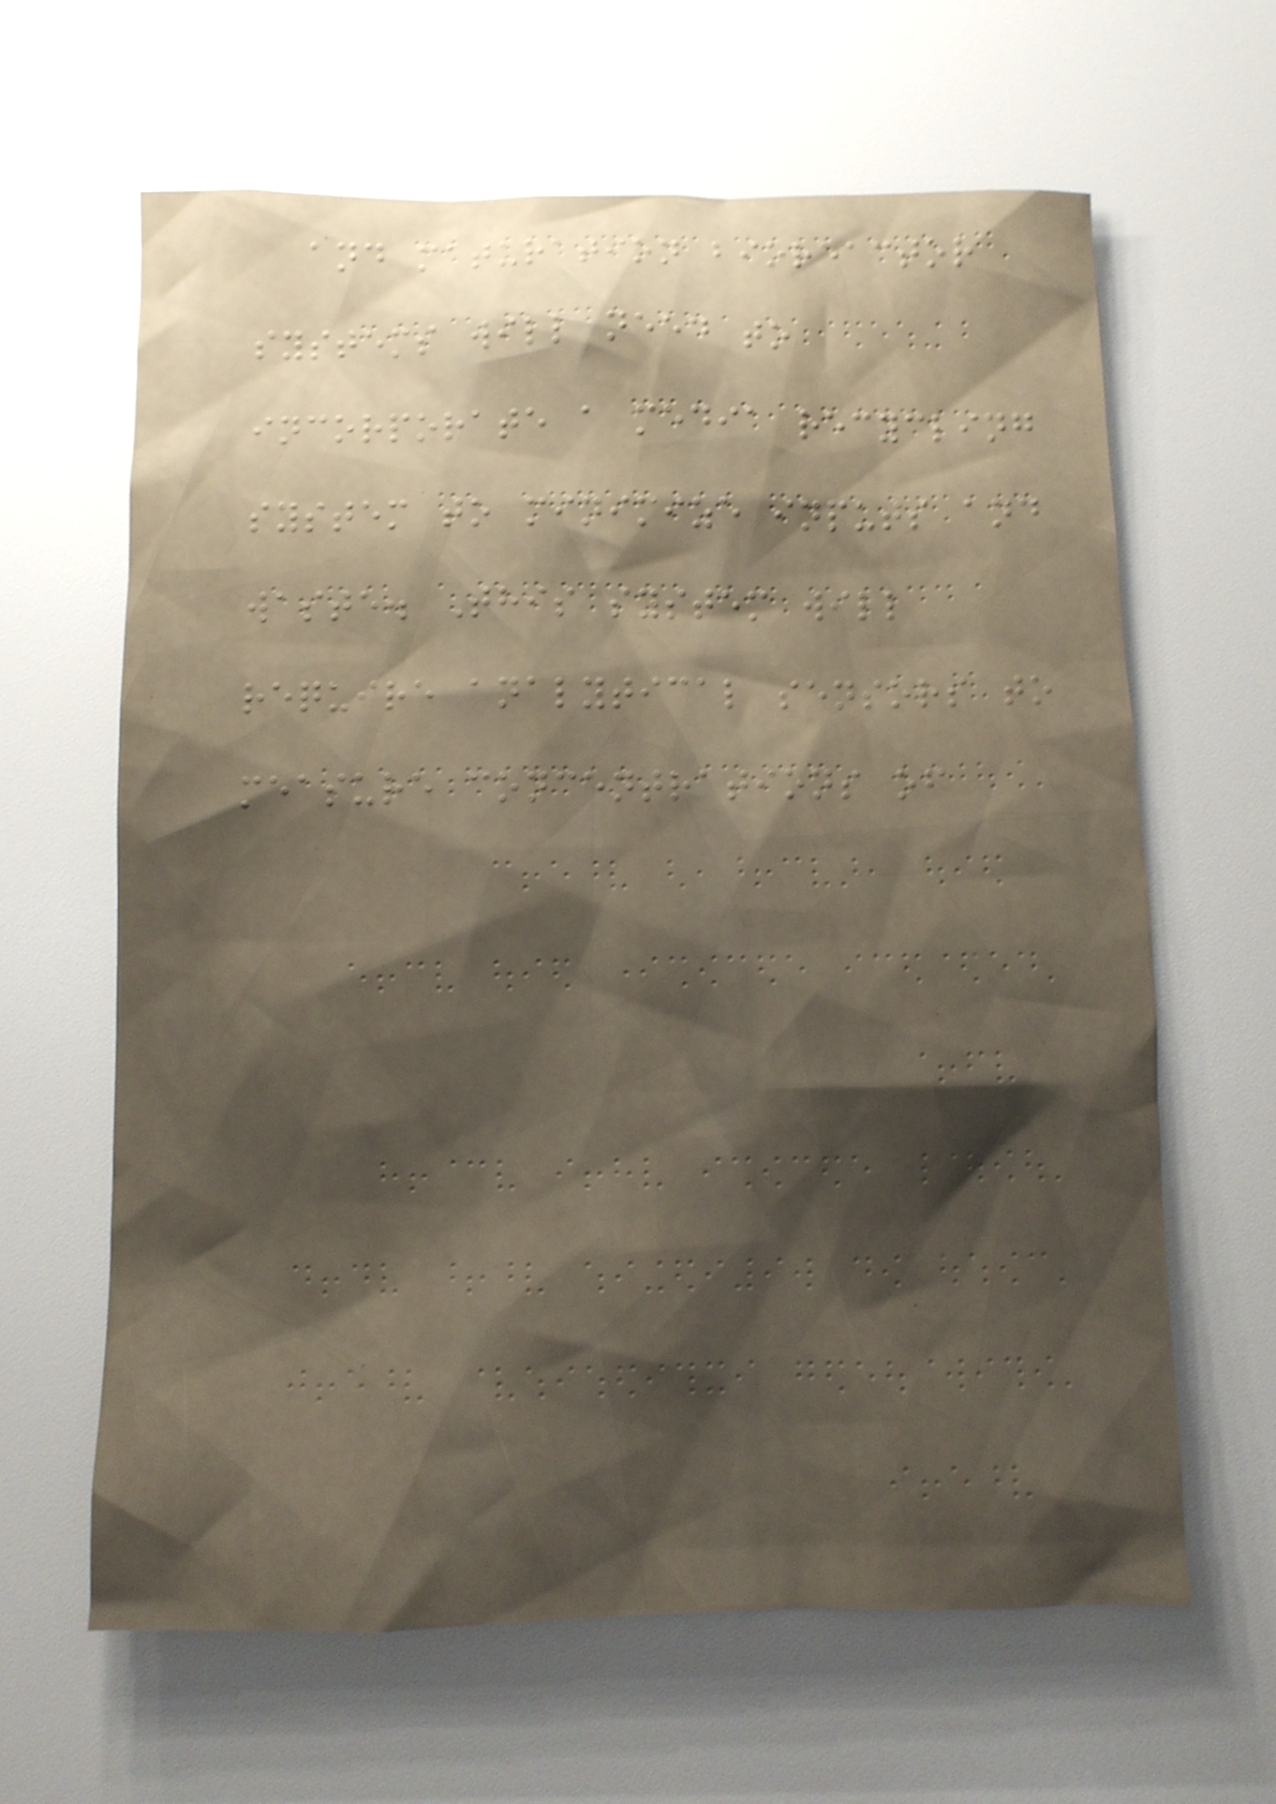and maturation bioreactor
systems will need to
incorporate a media recycling
system to minimize inputs and
waste. This system will
require analytical sensors to
measure concentrations of
